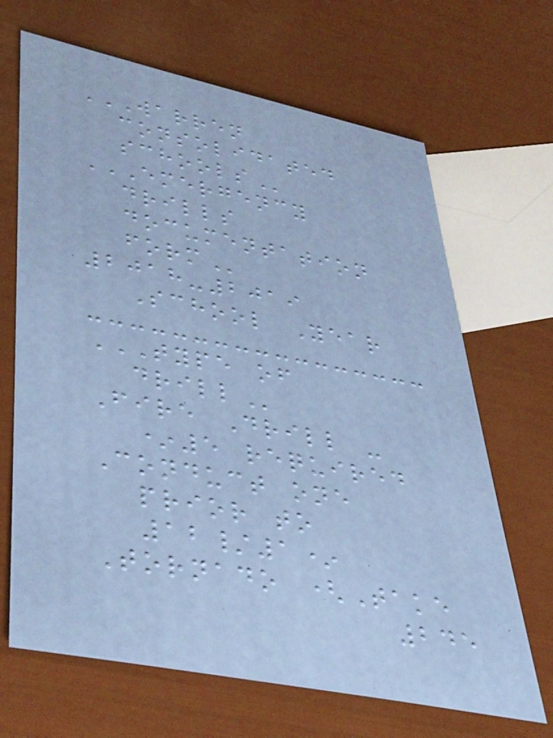WARREN
CONSOLIDATED
SCHOOLS
EMERGENCY
DRILLS
DOCUMENTATION
FORM
2018-2019
School Year
TYPE OF
DRILL
Fire Drill -
*5 required
Conduct one
prior to
12/1*
Tornado (Take
245
